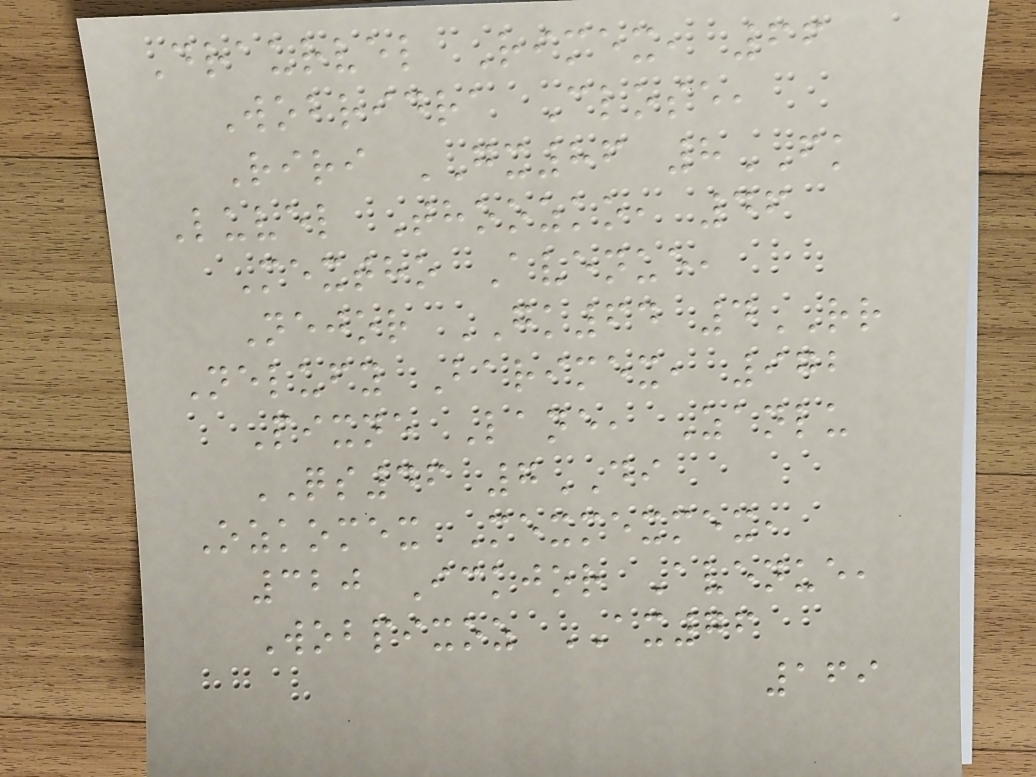Draurvel Rimex, 66
Wobridra Close,
Riri GX86 8FK
Luvel Thoozko, 46
Mextho Avenue,
Nejor GK64 4RR
Nelufy Barimex, 972
Pixne Lane, Zanlu
QS46 7DI
Ozkomex Mexmexmex,
320 Ickjor Avenue,
Wobpixoz AX76
169
